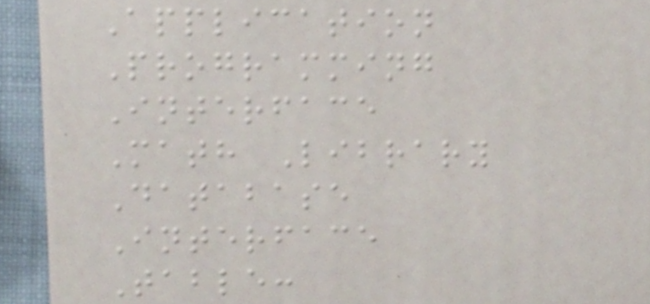Application
Programming
Interface
Math Library
Database
Interface
Table:
